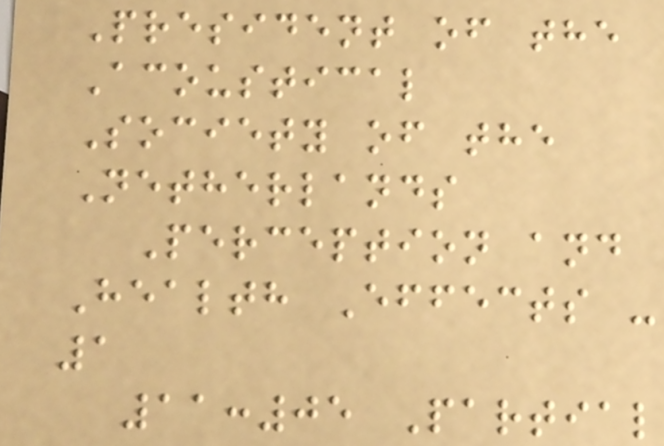President of the
Acoustical
Society of the
Netherlands
Perception and
Health Effects -
1
11:05 Partial
